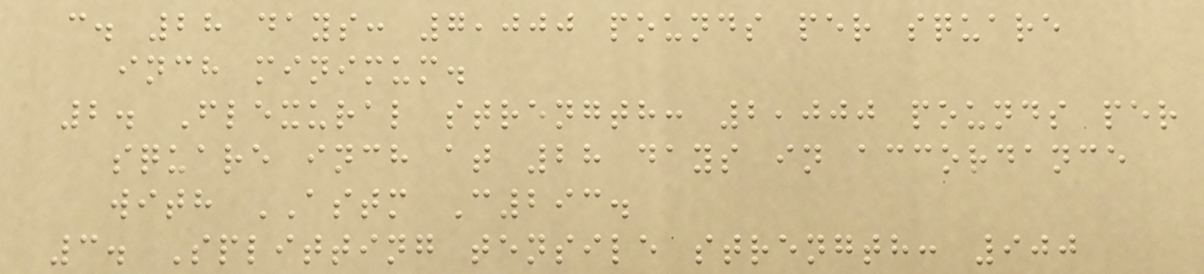c. 28 days: 7,000 pounds per square
inch minimum.
2. Flexural strength: 2,000 pounds per
square inch at 28 days in accordance
with ASTM C293.
3. Splitting tensile strength: 900
